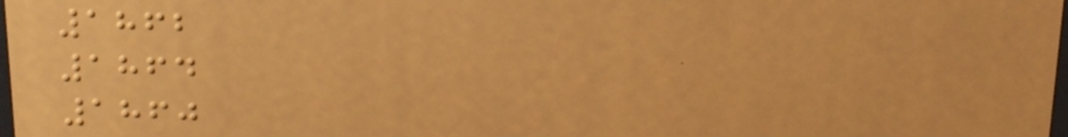1862
1864
1860
